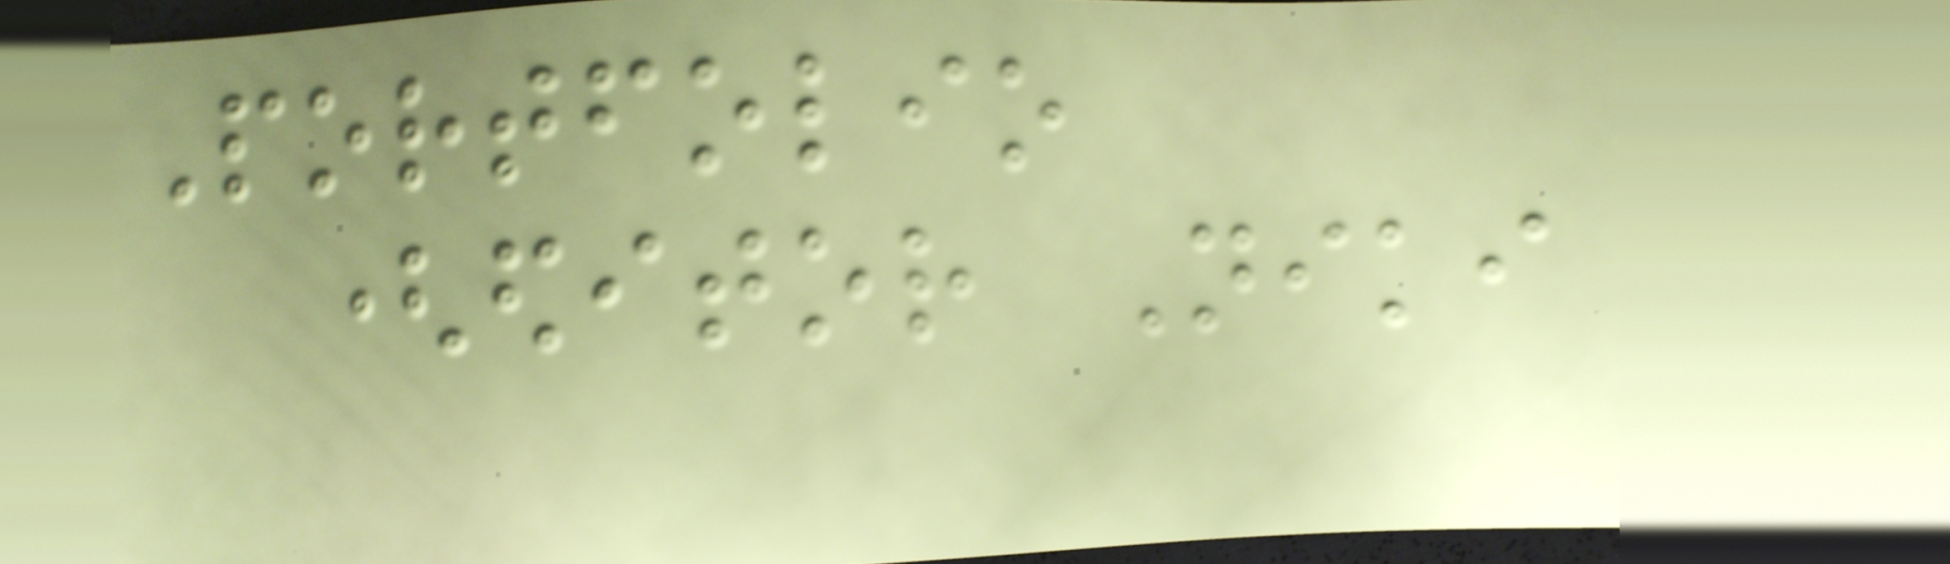Portfolio
(editor Niki
